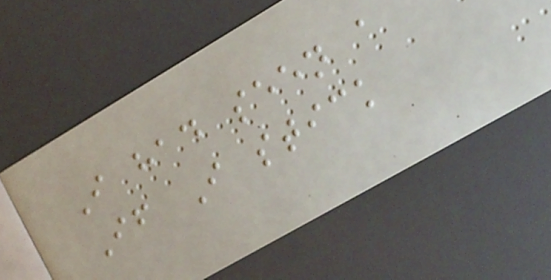I had seen a
If I stick
